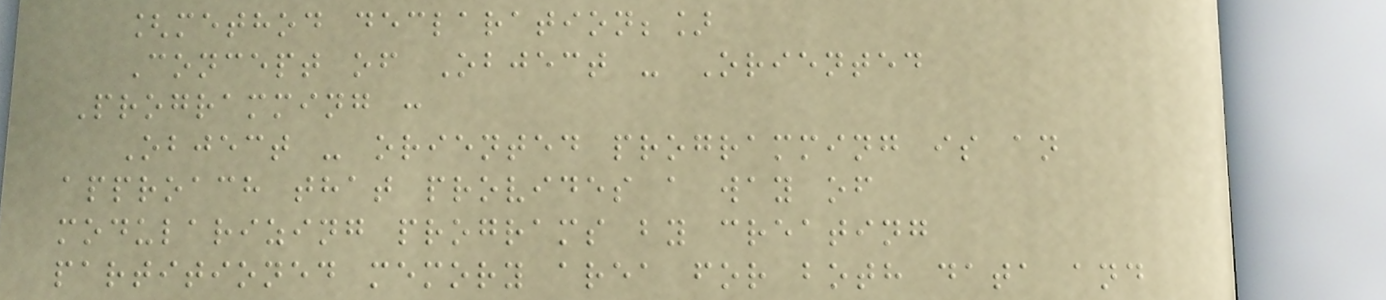[method declaration;]
Concept of Object - Oriented
Programming :
Object - oriented programming is an
approach that provides a way of
modularizing programs by creating
partitioned memory area for both data and
